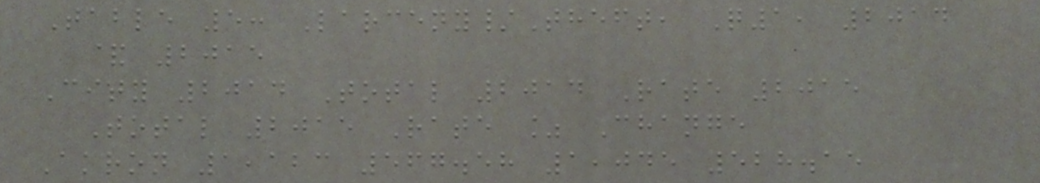Table 5: Larceny/Theft, Q1, 2014
& 2015
City 2014 Total 2014 Rate 2015
Total 2015 Rate % Change
Akron 1,123 567.58 1,045 528.15
